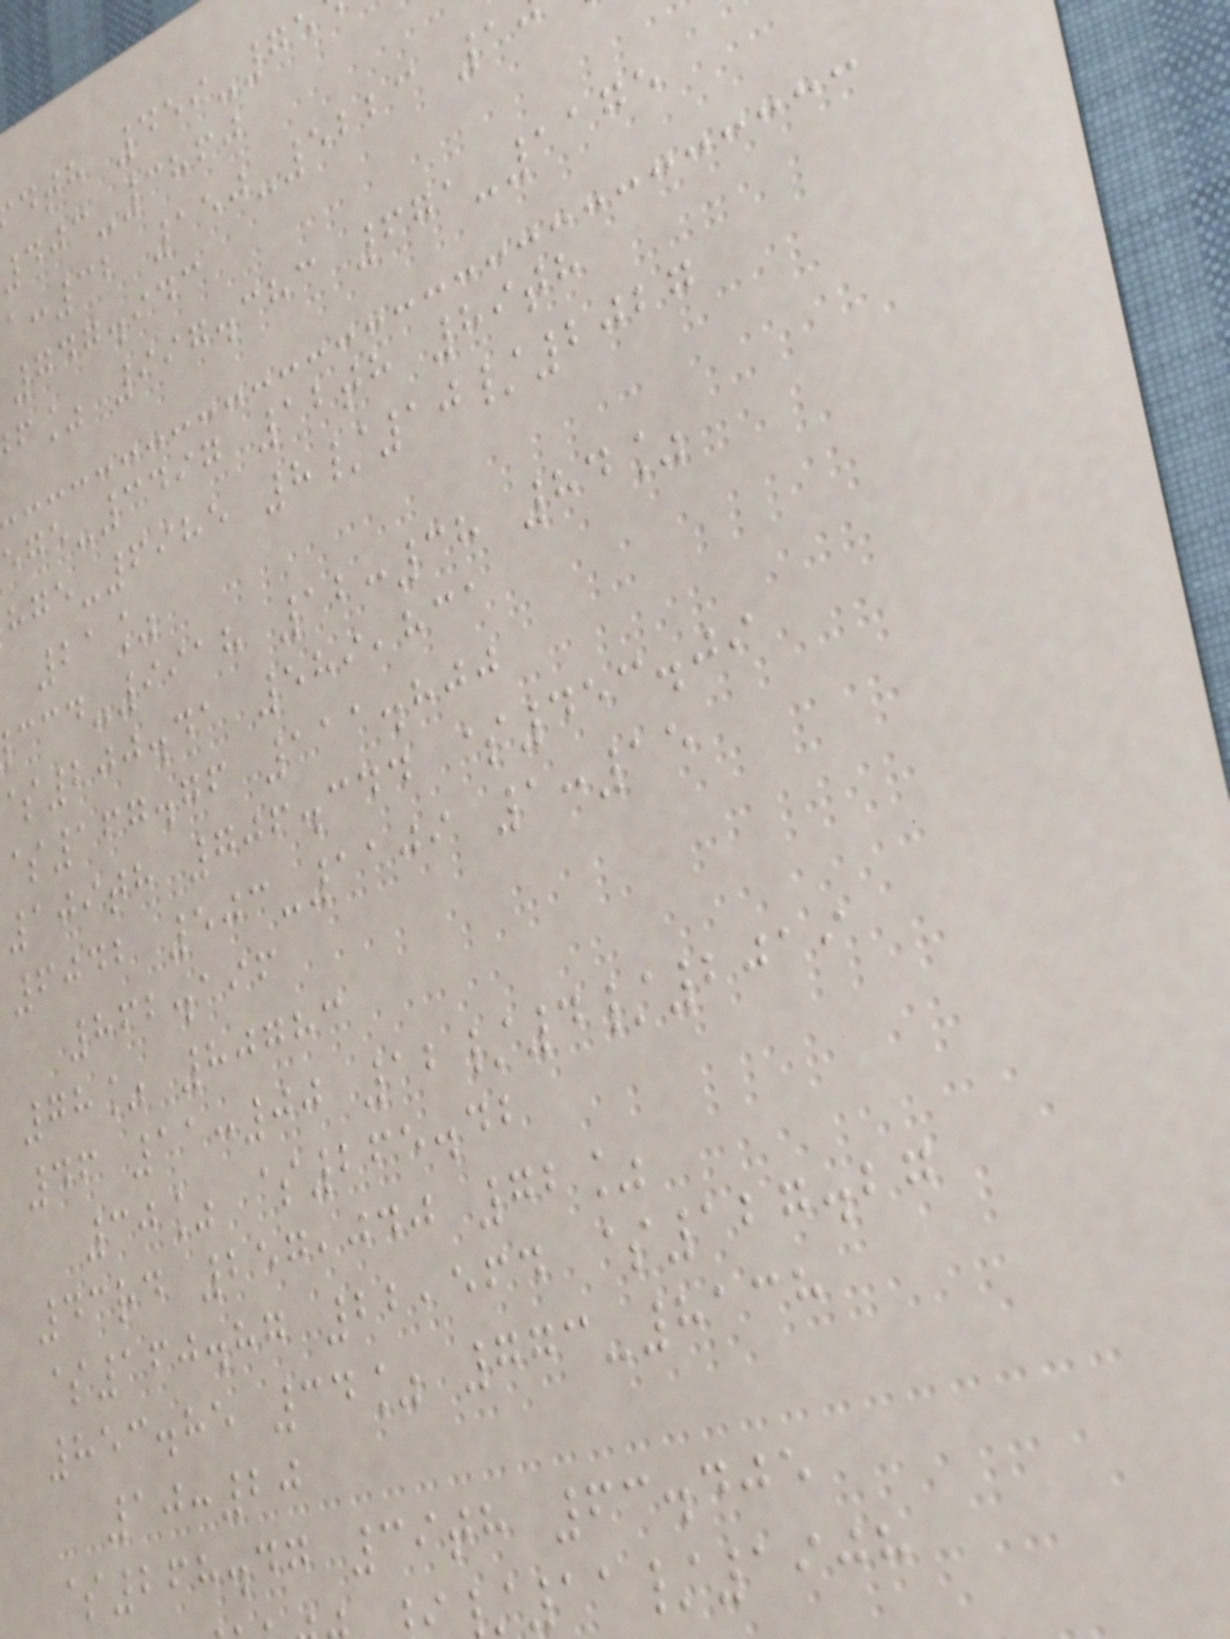dth 459-75
403-3860
:32 150-5223 1
747.943
f% 997.383 671-1175
-3497 12th 89th
-6985 8/10/2027
21%
-9918 12:38 84%
200.41 589,831
$167.76 111.800
109th 706.344 $453.09
6042 503-1109 1:15
862.196
78% 80783
46 11:00 12/4/2019
30% $265.42
43rd 257,040 72%
$160.87 22,564 $127.27
853.85 34% 773-8138
10:20
$268.47 39th 63.405
11/1908
